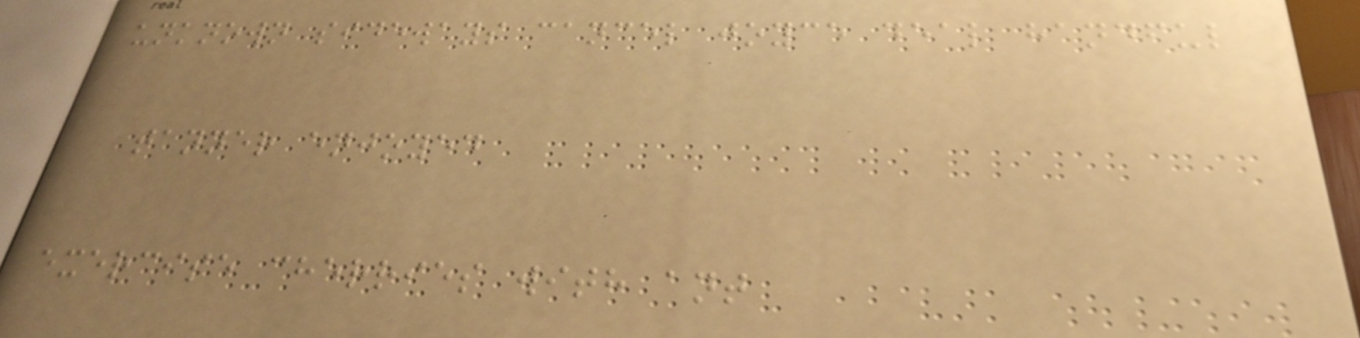unknown sideways cancel joyce deal handful
tanner enjoyed
exercise cherries with ant
